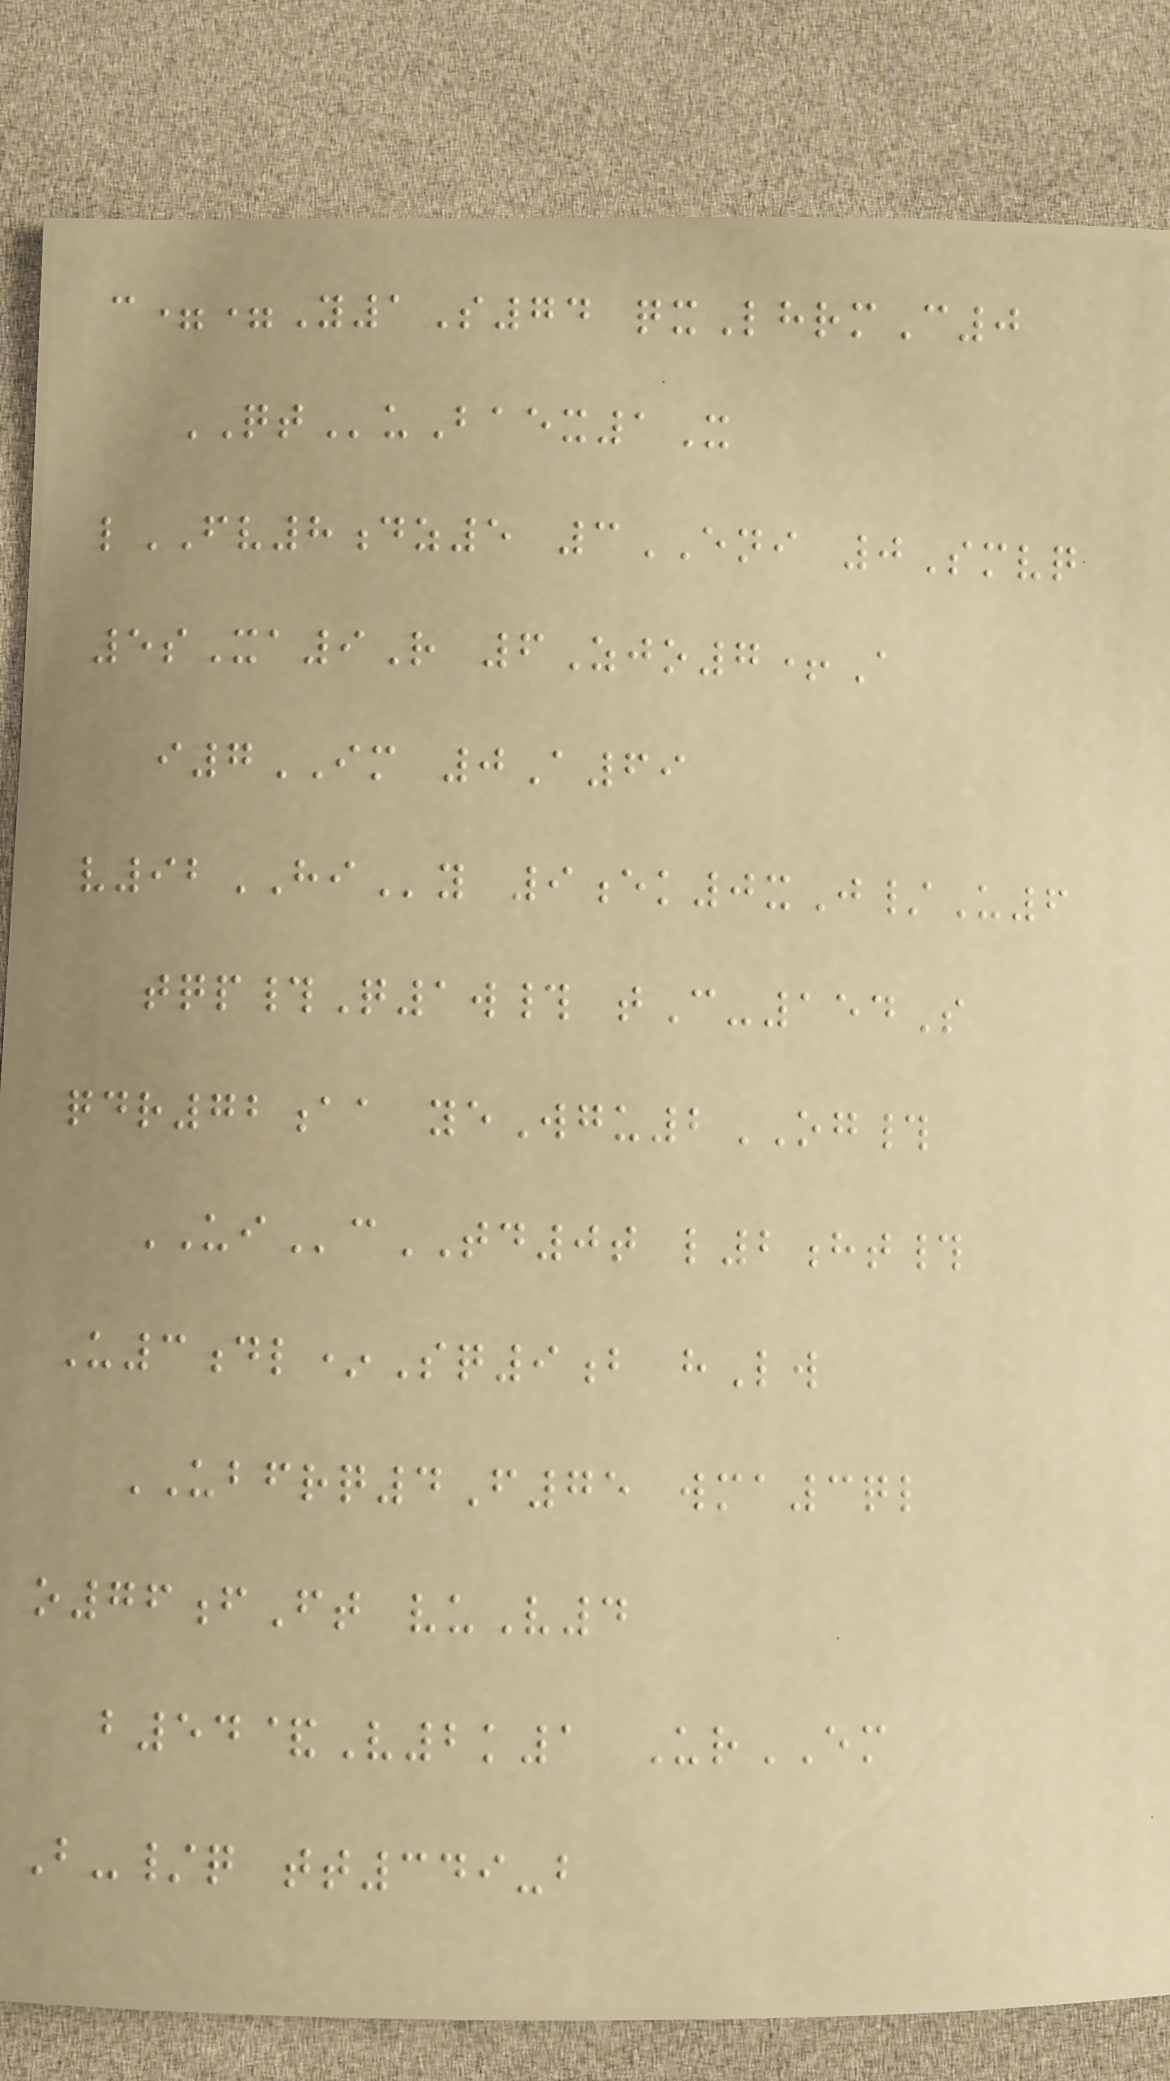c==Y1S74 qxLhrmC0
QTuBaex1X
lFV8dz5 3ENI 0Smvq
5sXa9R 6Zjo7+A
i7IM 0A69
v92HIy 9ek0xJ/U6
tqp#Q1w# tC-154S
qdr72aa yeWgu2OG#
UIcTD0t l2ht#
U3dl*Sq9b hLw
UBFRQ4F75 wma3ql
o76fFt vuV4
b54&V2k1 UrEM
B-/q tt349-b
